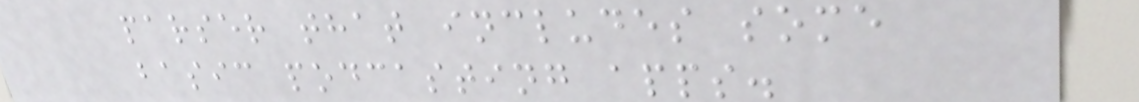parser that includes some
basic podcasting apps.
